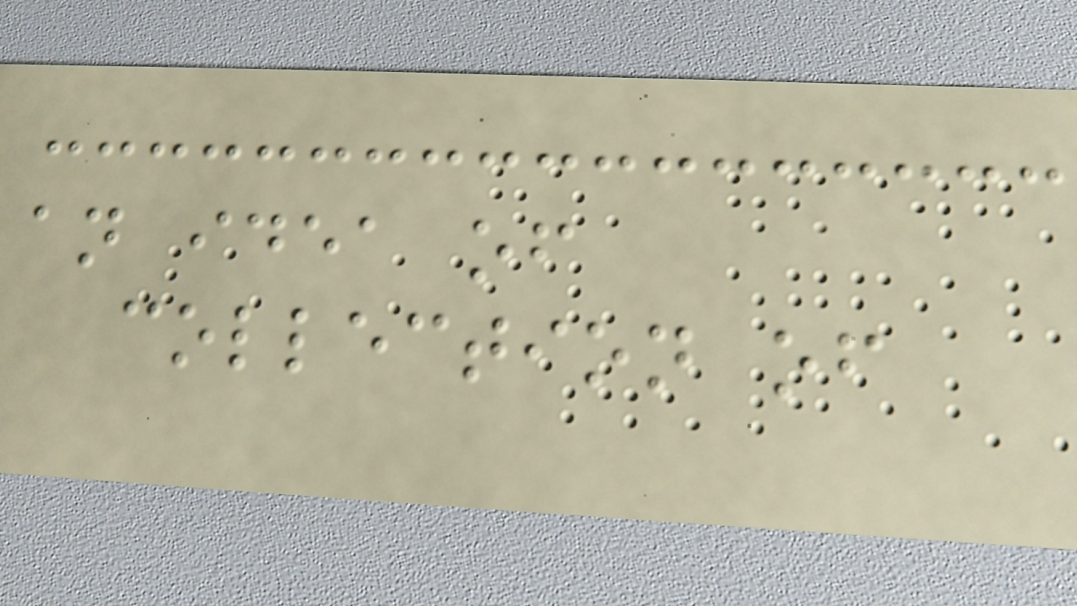an idea of
collection of
